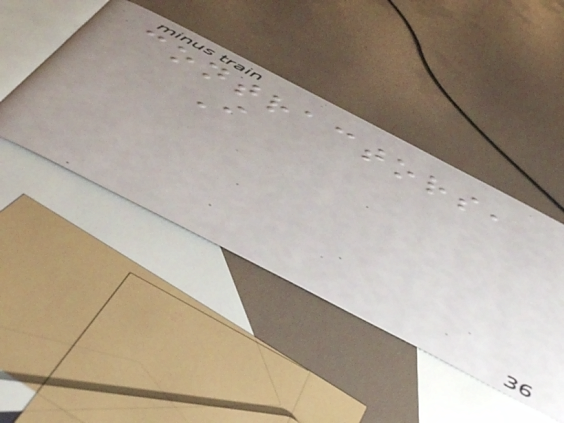contractors,
I
